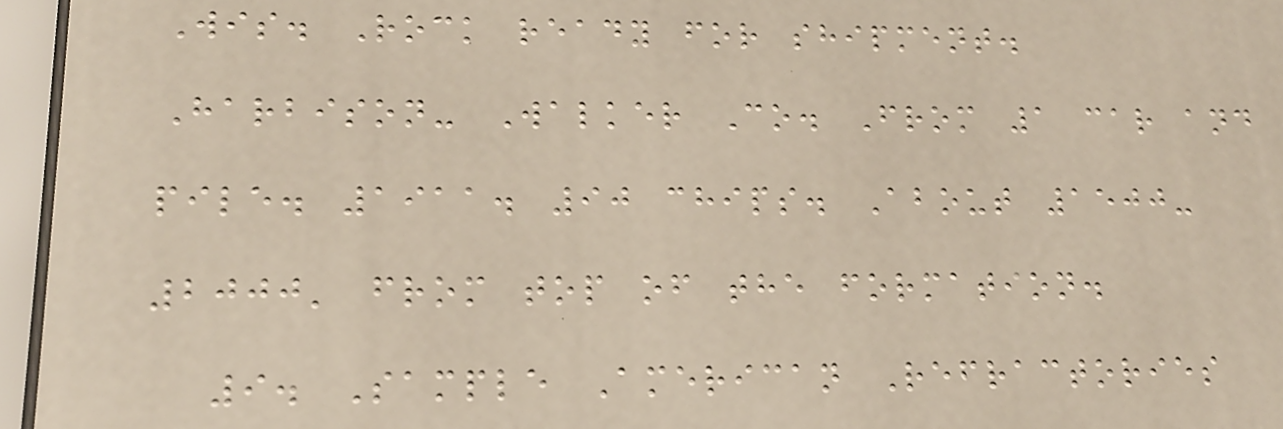Wis. Rock ready for shipment.
Harbison- Walker Co. From 1 car and
pile. 1911. 90 chips. About 1500-
2000' from top of the formation.
9. Sample American Refractories
